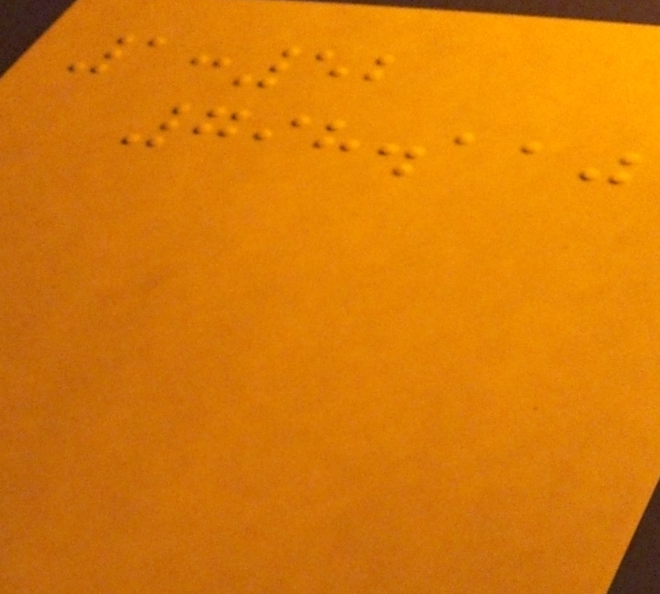1:52
798.110
